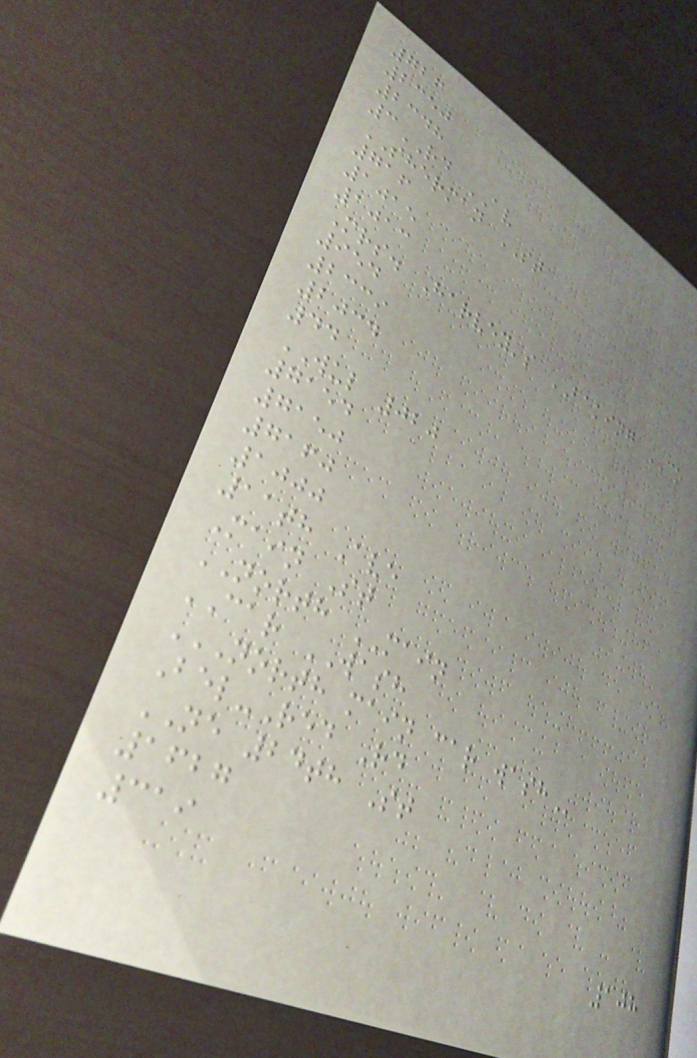726
2350
2348
3RD AV
SHERMAN ST
716
1015
1013
Mrs. Harvey's BAKING CO
954
2339
2034
44
WUL 020
7154
7150
7160
1000
11th Ave
Main St
NORTH MAIN
CAR WASH
NORTH MAIN CAR WASH
Bel-Red Rd
NE 24th St
1627
319
108
